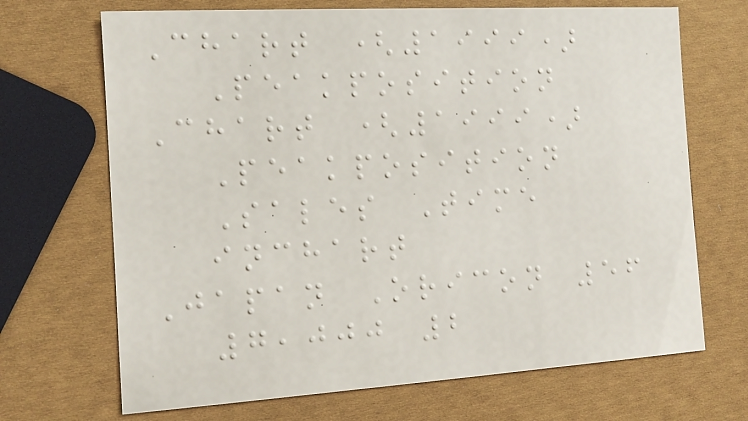Chart (1999)
Peakposition
Chart (1999)
Peakposition
Sales Time
inchart
Japan Oricon 56
7,000 2
